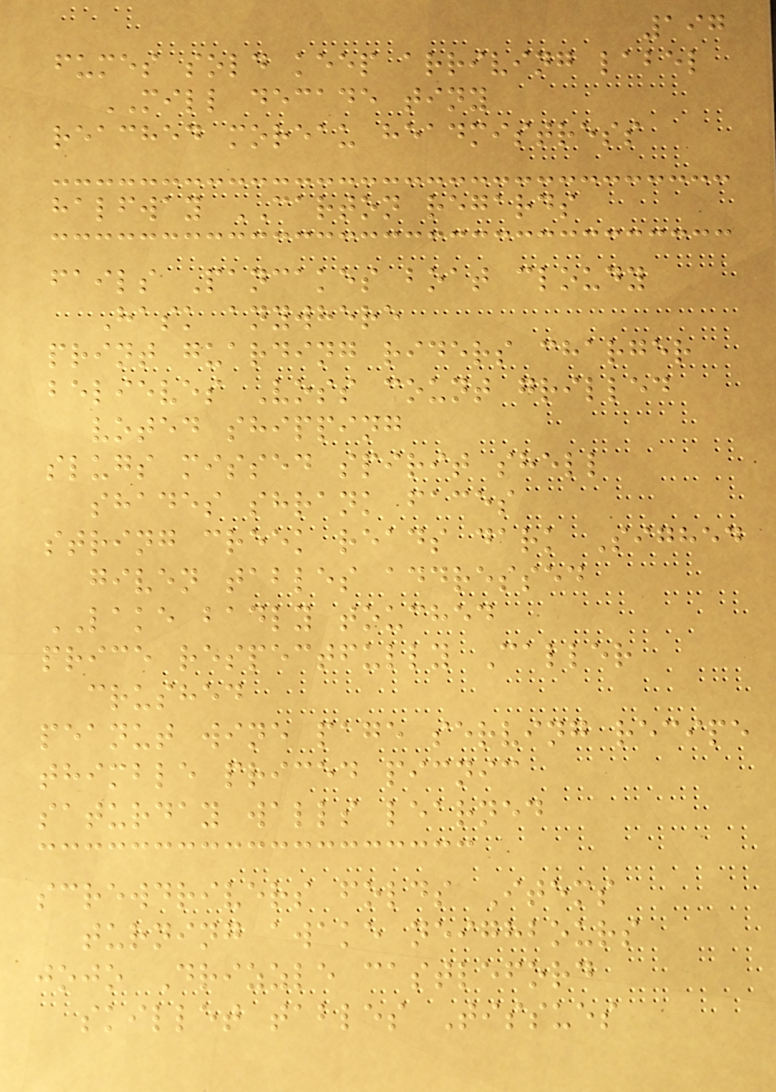197
fumes sold keep arriving label
MILL decade tiny
reached moreau headmistress
halfway CARTON regards
fails Pancakes boat cloudy
Hask anywhere
print guarding riders charger
believes Voss count grilled
voted shipping
slugs missed spirit shell
shades shrank faces
string creek reads dark Sighed
given tables addressed
LAKE badly touched
price respectfully Caller
crushed
peanut wine page serving recipe
thimble priced picnic
saturday walls learned
screwdrivers folds Items
turning awake neighbours
jojo Drizzle castleford
skillet tables Tissues
